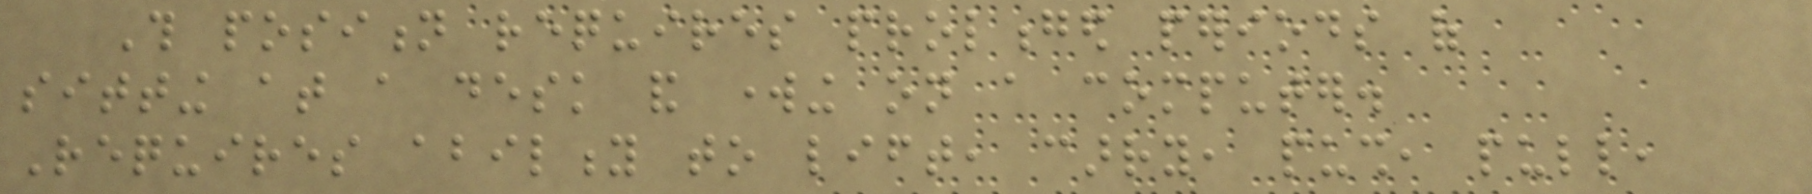This position requires prolonged periods of
sitting at a desk and working on a computer.
Requires ability to lift, carry, push, pull,
